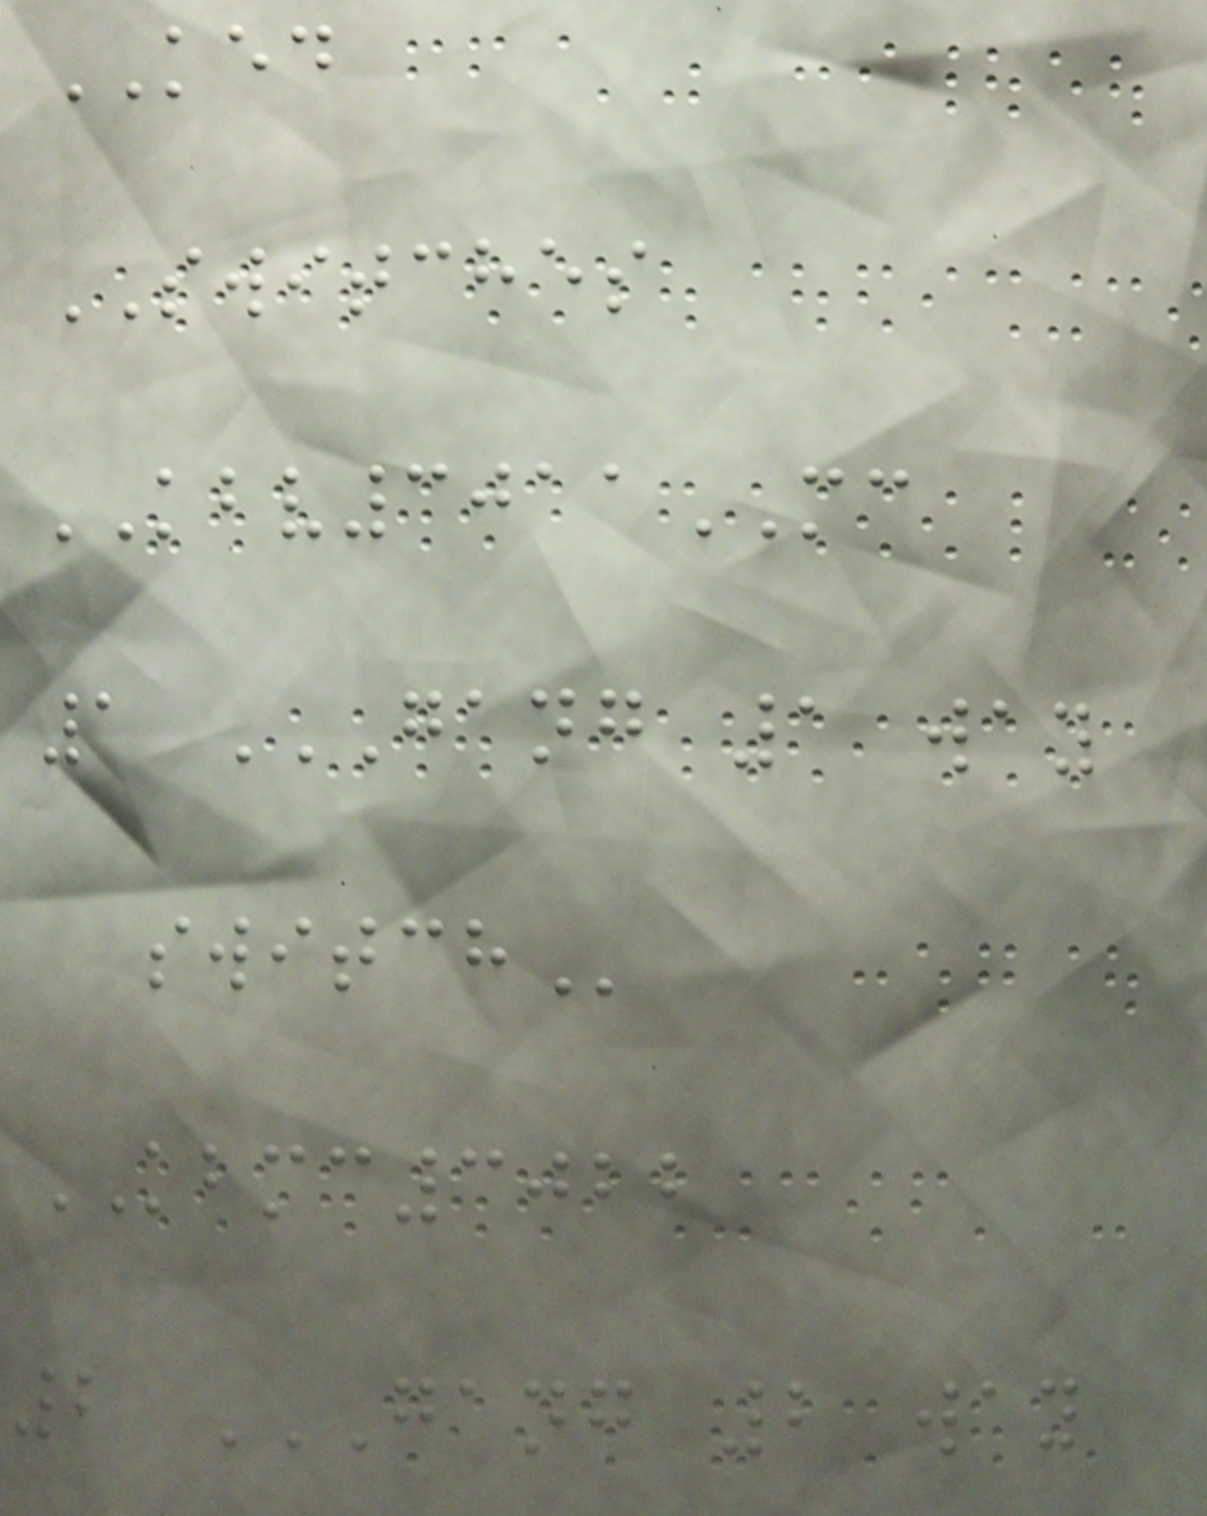KED
SWITCHES
KBV3011MC
1 GANG 1 WAY
SWITCH
KBMC3022
2 GANG 2 WAY
